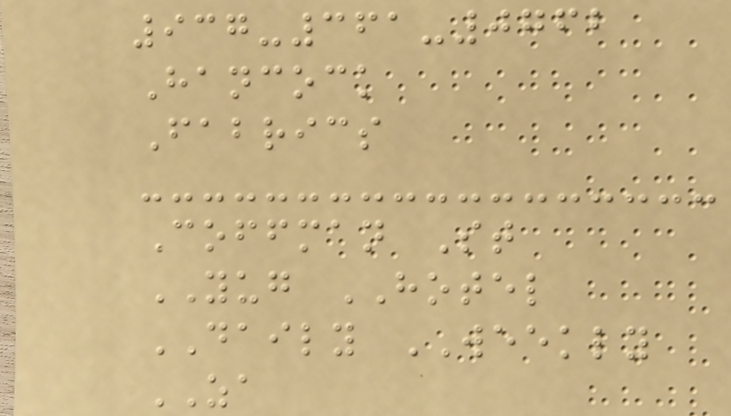937-361-0762
Hancock
Fabrics
Coffman St
YUG HOTEL
DAILY WEEKLY
ZA
